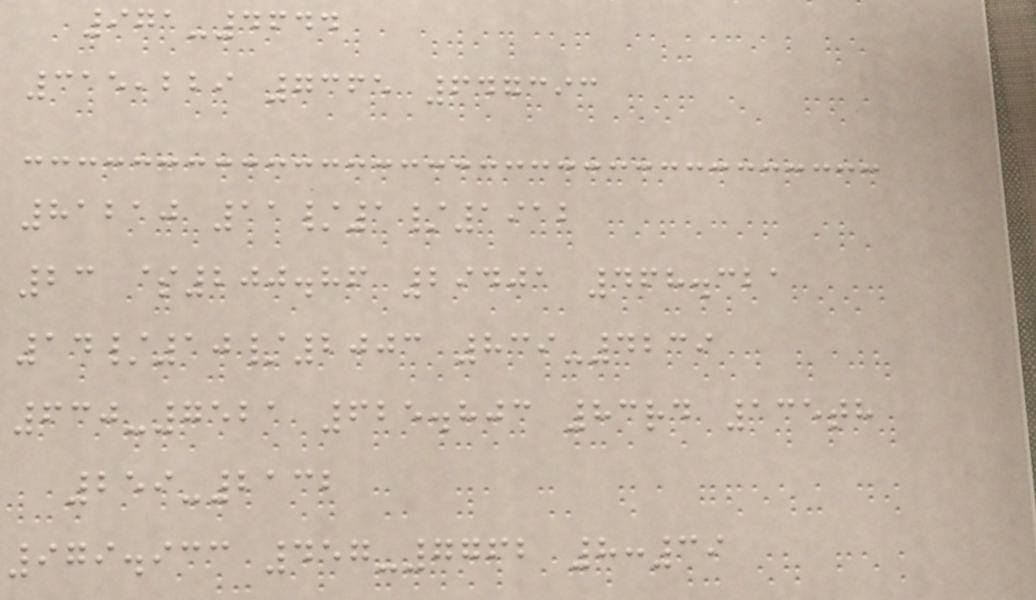971-4644
315,229 7365 647393
81210 11/1/1912
23 $200.86 29401 468.321
14/10/2003 839-4239
630-7521 625.803 83rd 135th
259-2132
979.933 457-7762 8:39
